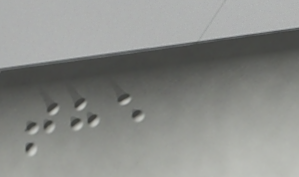the
